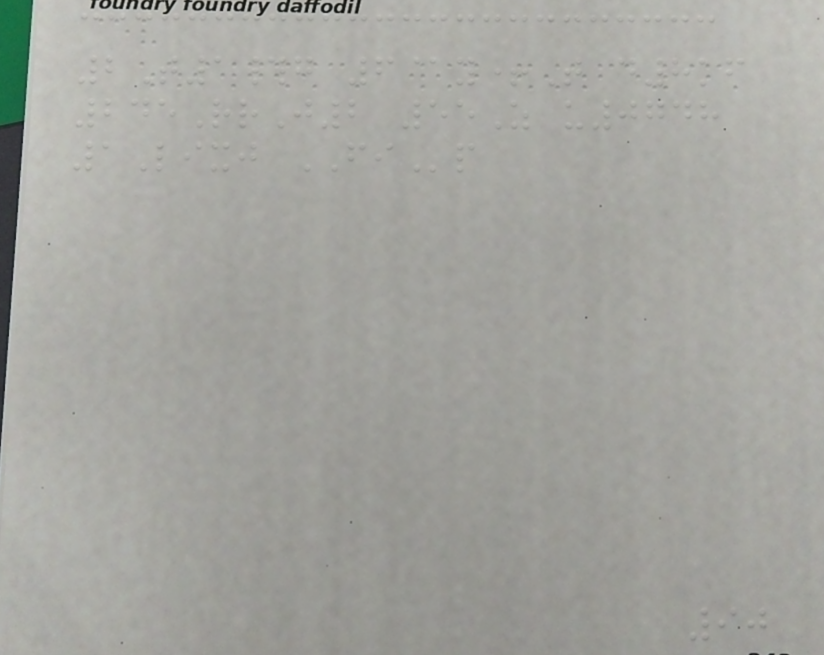2T1#g 6@y+T d8kf
245RrJ2 55Z u0748
1Lixj FIp
90
